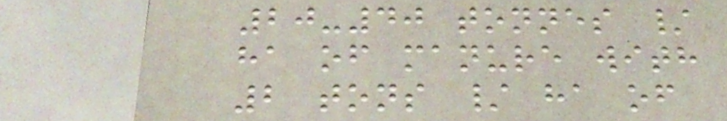20-40 tonnes /
ha of manure with
2 tons / ha of
